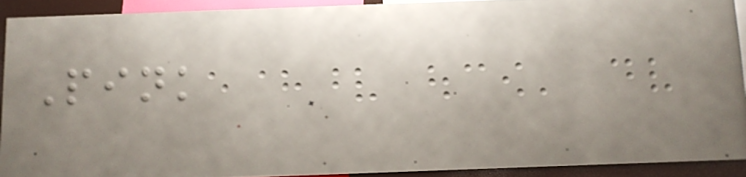Pink
